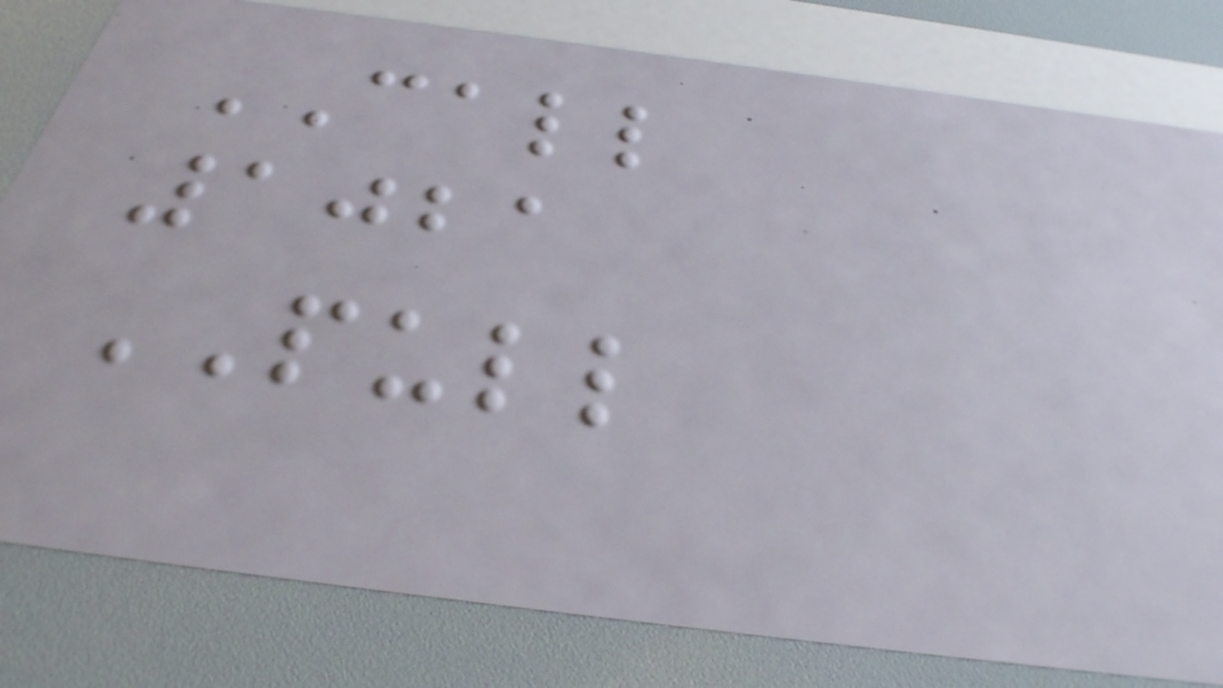CALL
1021
PULL
